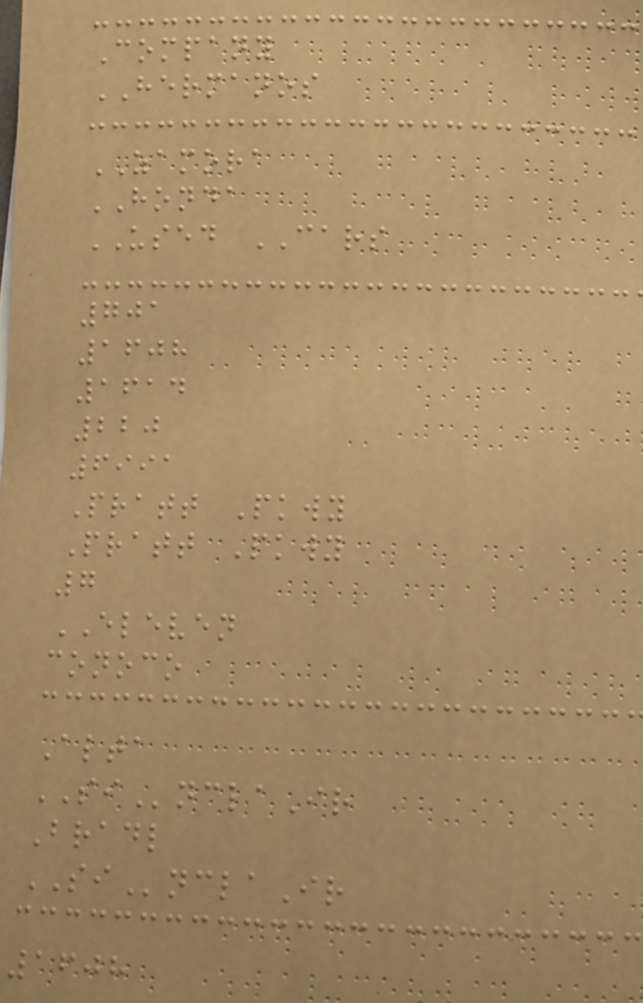Company
HERMANOS
ZAMORA
HONDA
USED CARS
701
1608
1614
220
6991
Pratt Pkwy
Pratt Pkwy
7
ELEVEN
conoco
Alta
SInclaIr
Bradl
SInclaIr
1608
